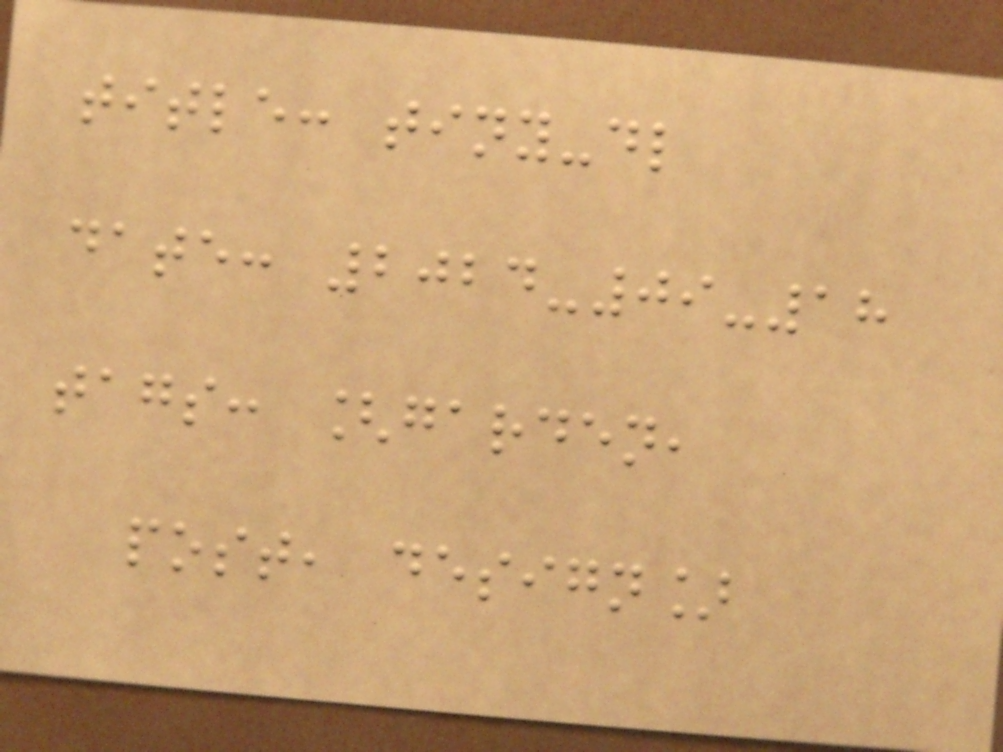title: tiny-dl
date: 2024-09-18
tags: [garden,
post, design]
